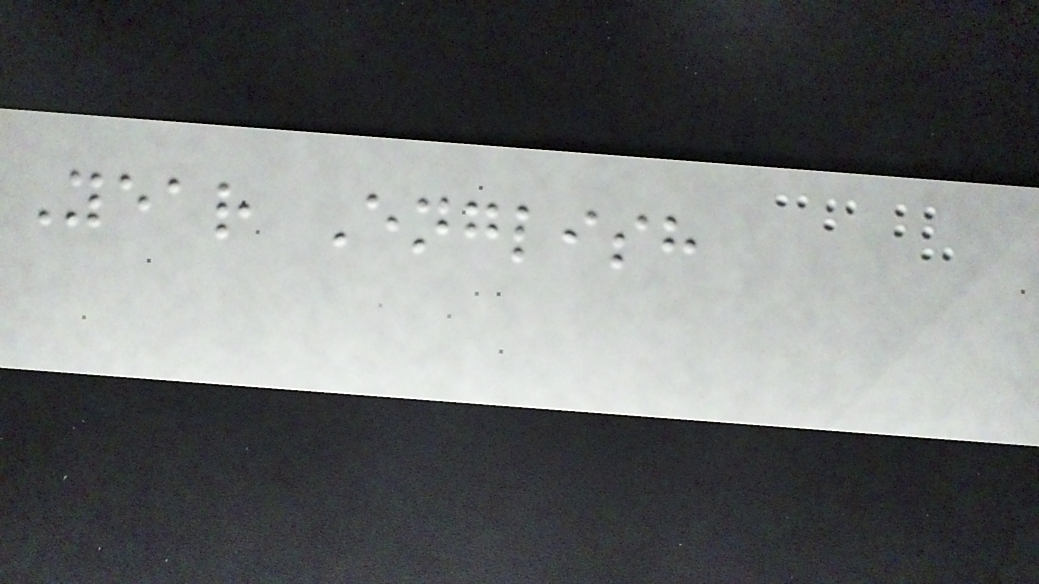Year English
